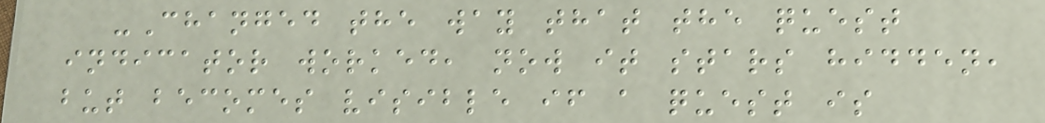-Changed the way that the quest
indicator worked, now it stars hidden,
but becomes visible if a quest is
